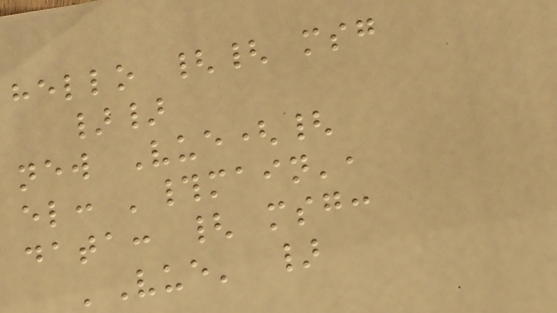hello {{ msg
}}
new Vue({
el: '#main',
data: { msg:
'Vue' }
